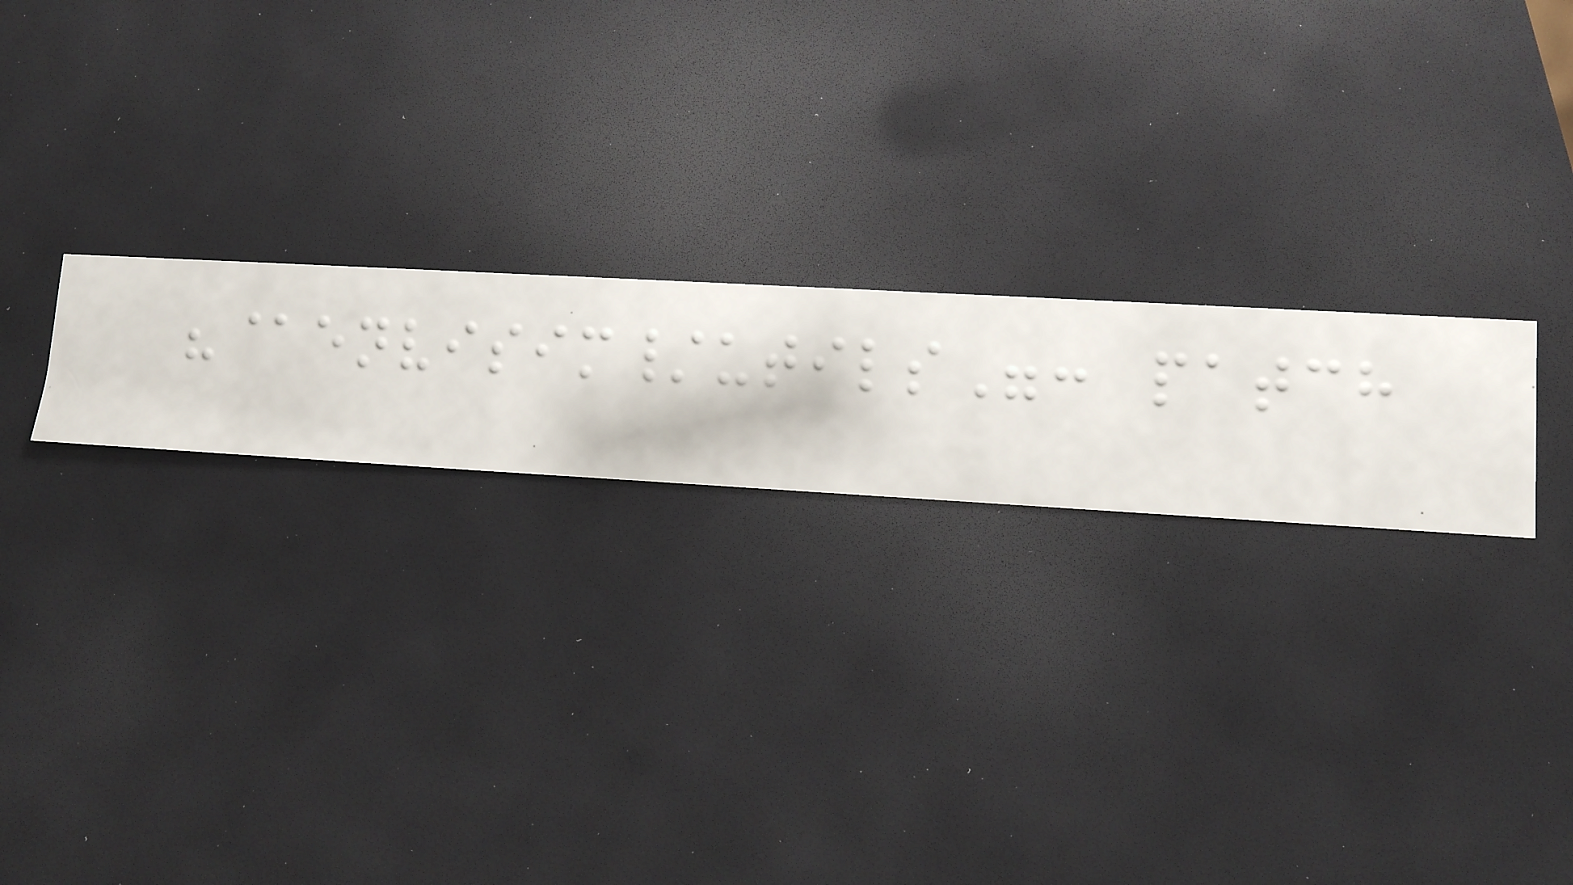"@envisim/utils": patch
